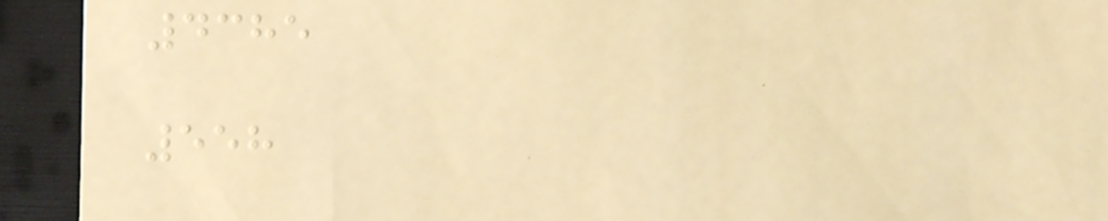4385
558
